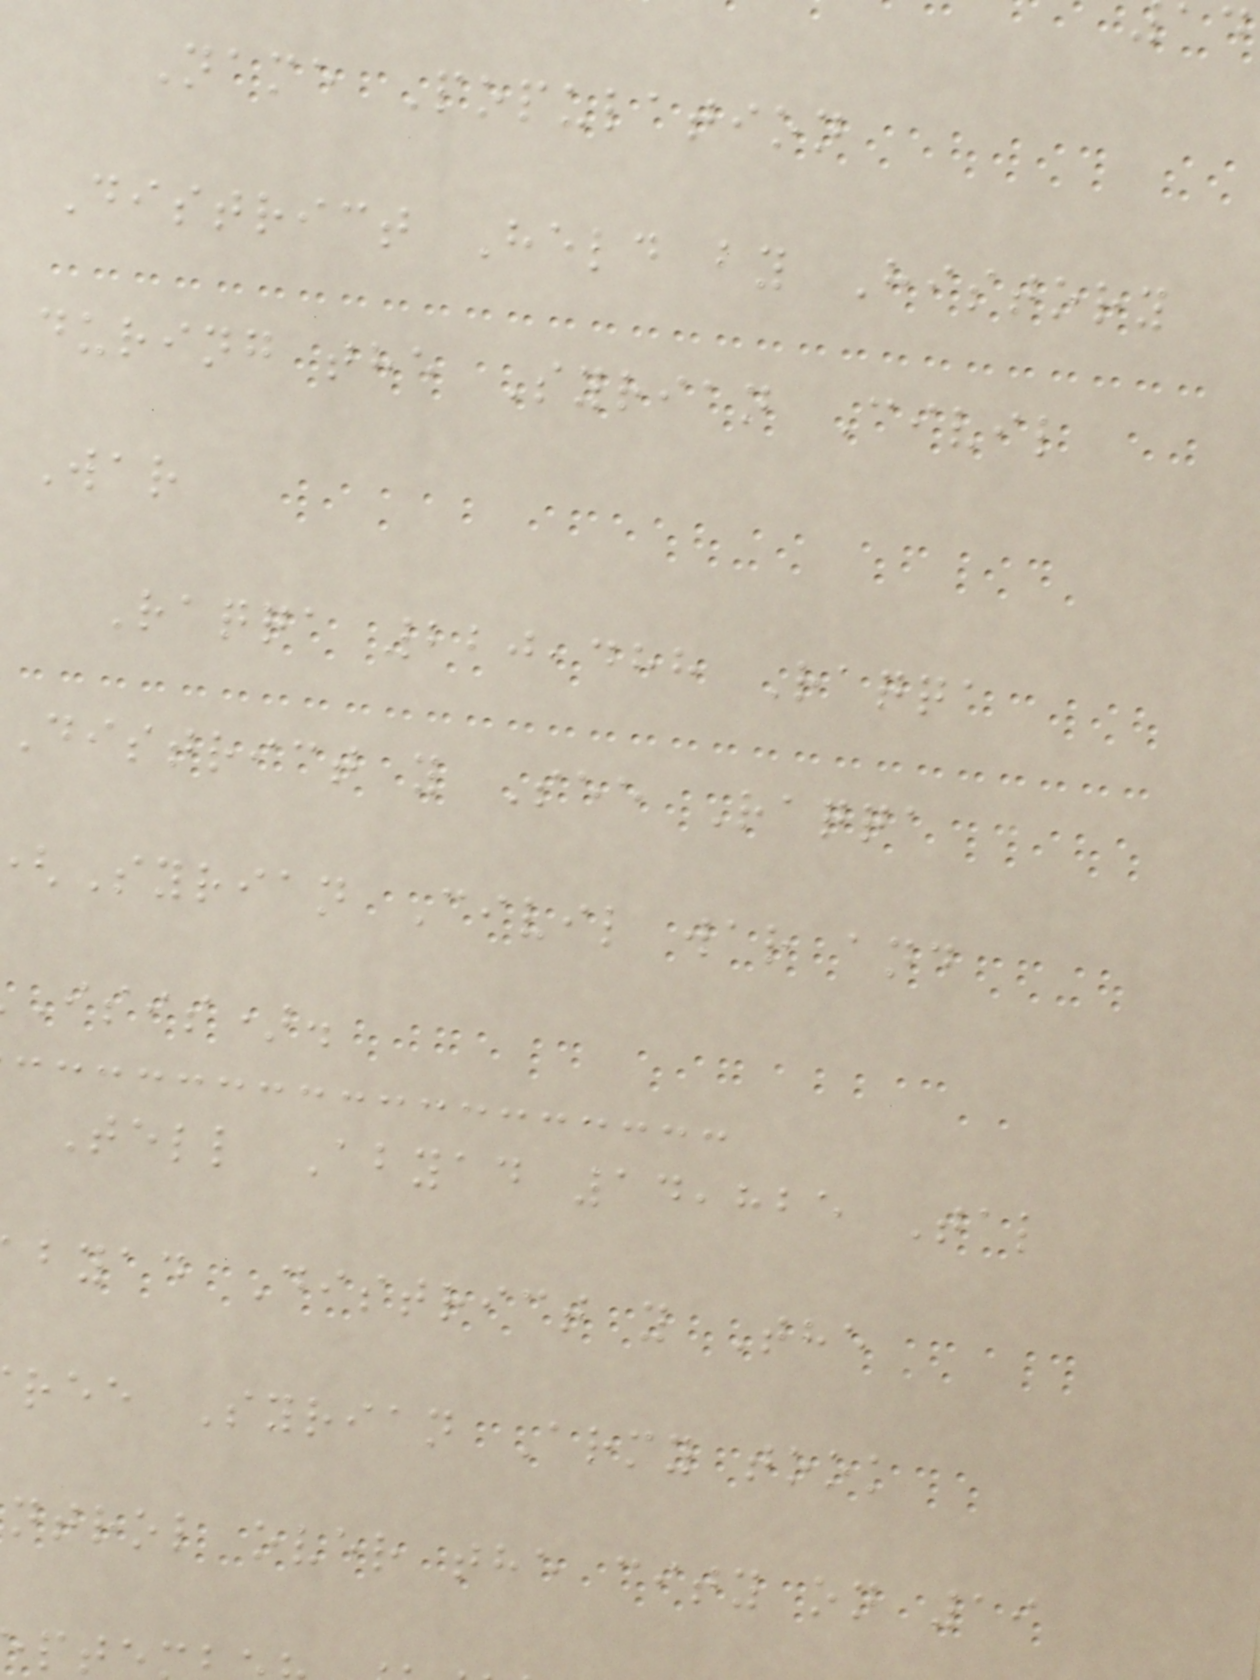Name Population
District Held by History
during the Syrian Civil
War
Raqqa 220,488 Raqqa
District y See Raqqa
Syrian Civil war and
isis).
Tell Abyad 14,825 Tal
byad District y The
ree Syrian Army took
ntrol over the city on 19
